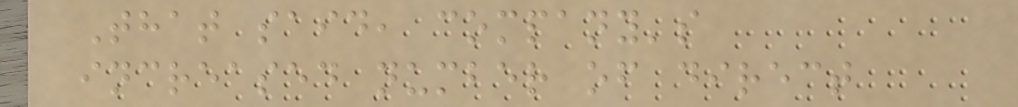That said, company's
increased number of direct
